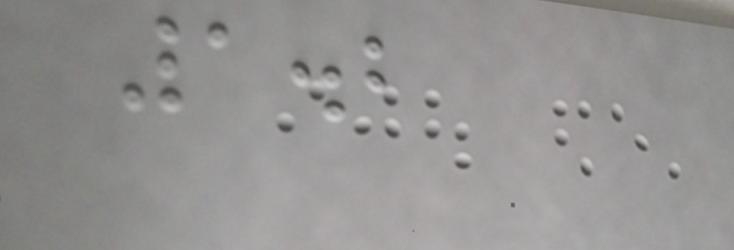1.2
